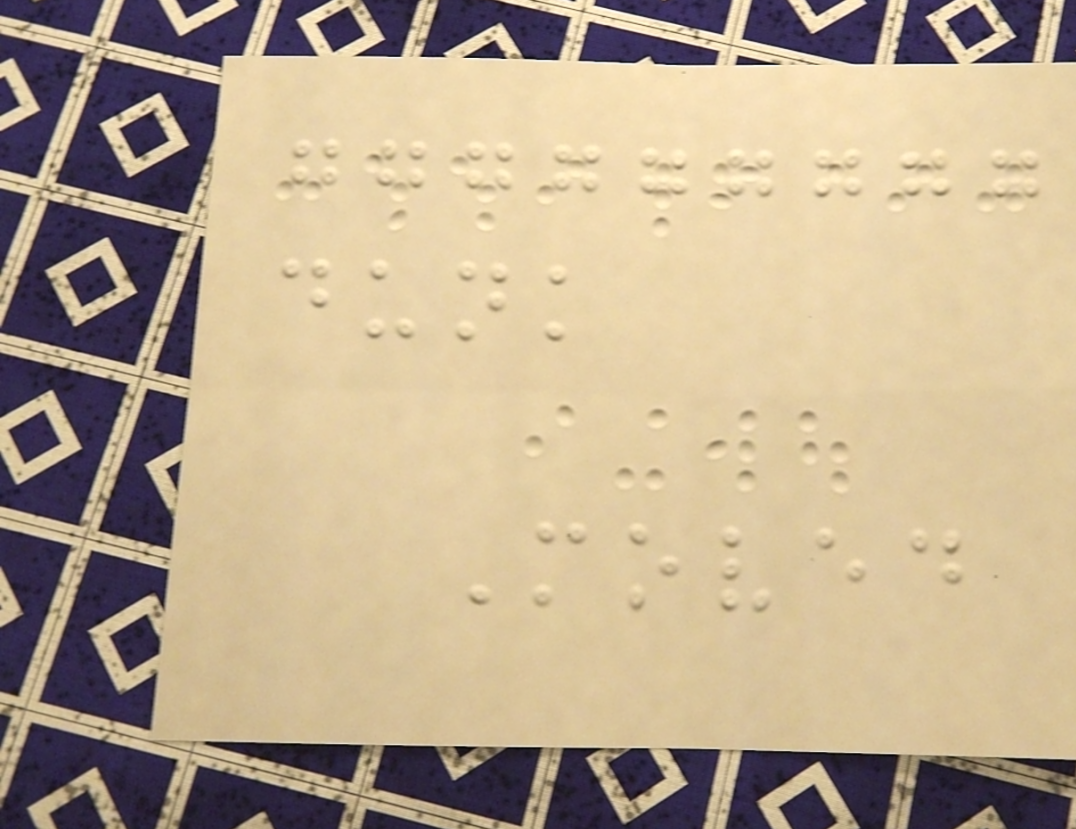dunk
Moved
